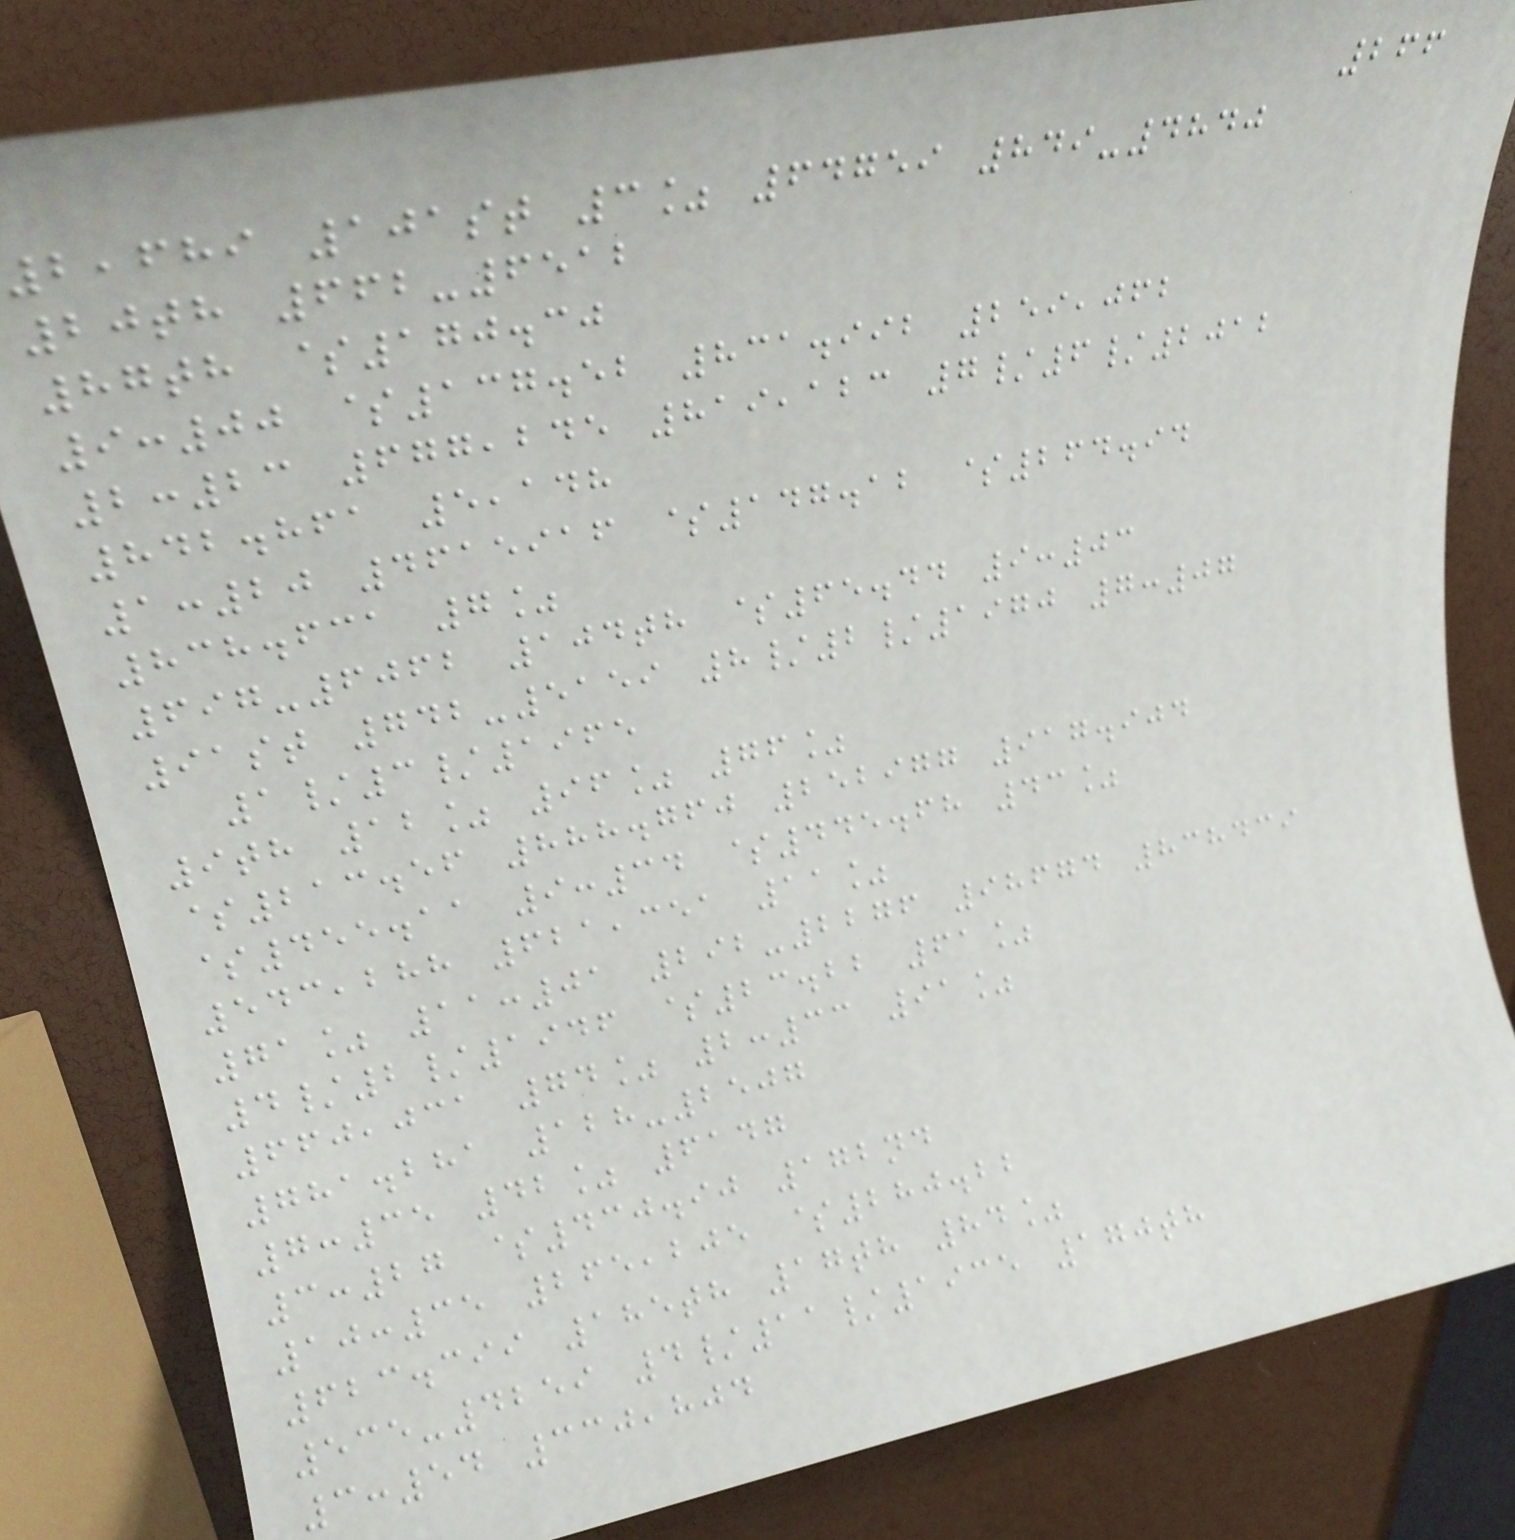266
2,689 101st 3% 64759 849-4840
20th 662-6512
87th $170.30
9:00 $137.52 831.992 259,062
2:23 677,245 819,123 7/6/2012
842.861 5,148
1:20 4615916 $147.12 $264.94
838.631 7%
697-6062 104th $65.44 9:03
91st 742-5159 8/2/1970 7:07
1/3/1965
9th 12% 96% 76%
$213.56 888.760 252977 917.904
$455.11 9:34 $445.68 43%
543,288 621,351 11%
71% 11:01 292-2276 98674 838439
4/2/1946 $23.22 61%
660,031 74% 2:33 91%
781.281 128-2507
7:35 42% 6147
3:27 $430.90 172nd
10:35 265,205 $280.22
623.399 185th 17th 84%
535-4259 4/11/1935 170th
3:54 330,804
